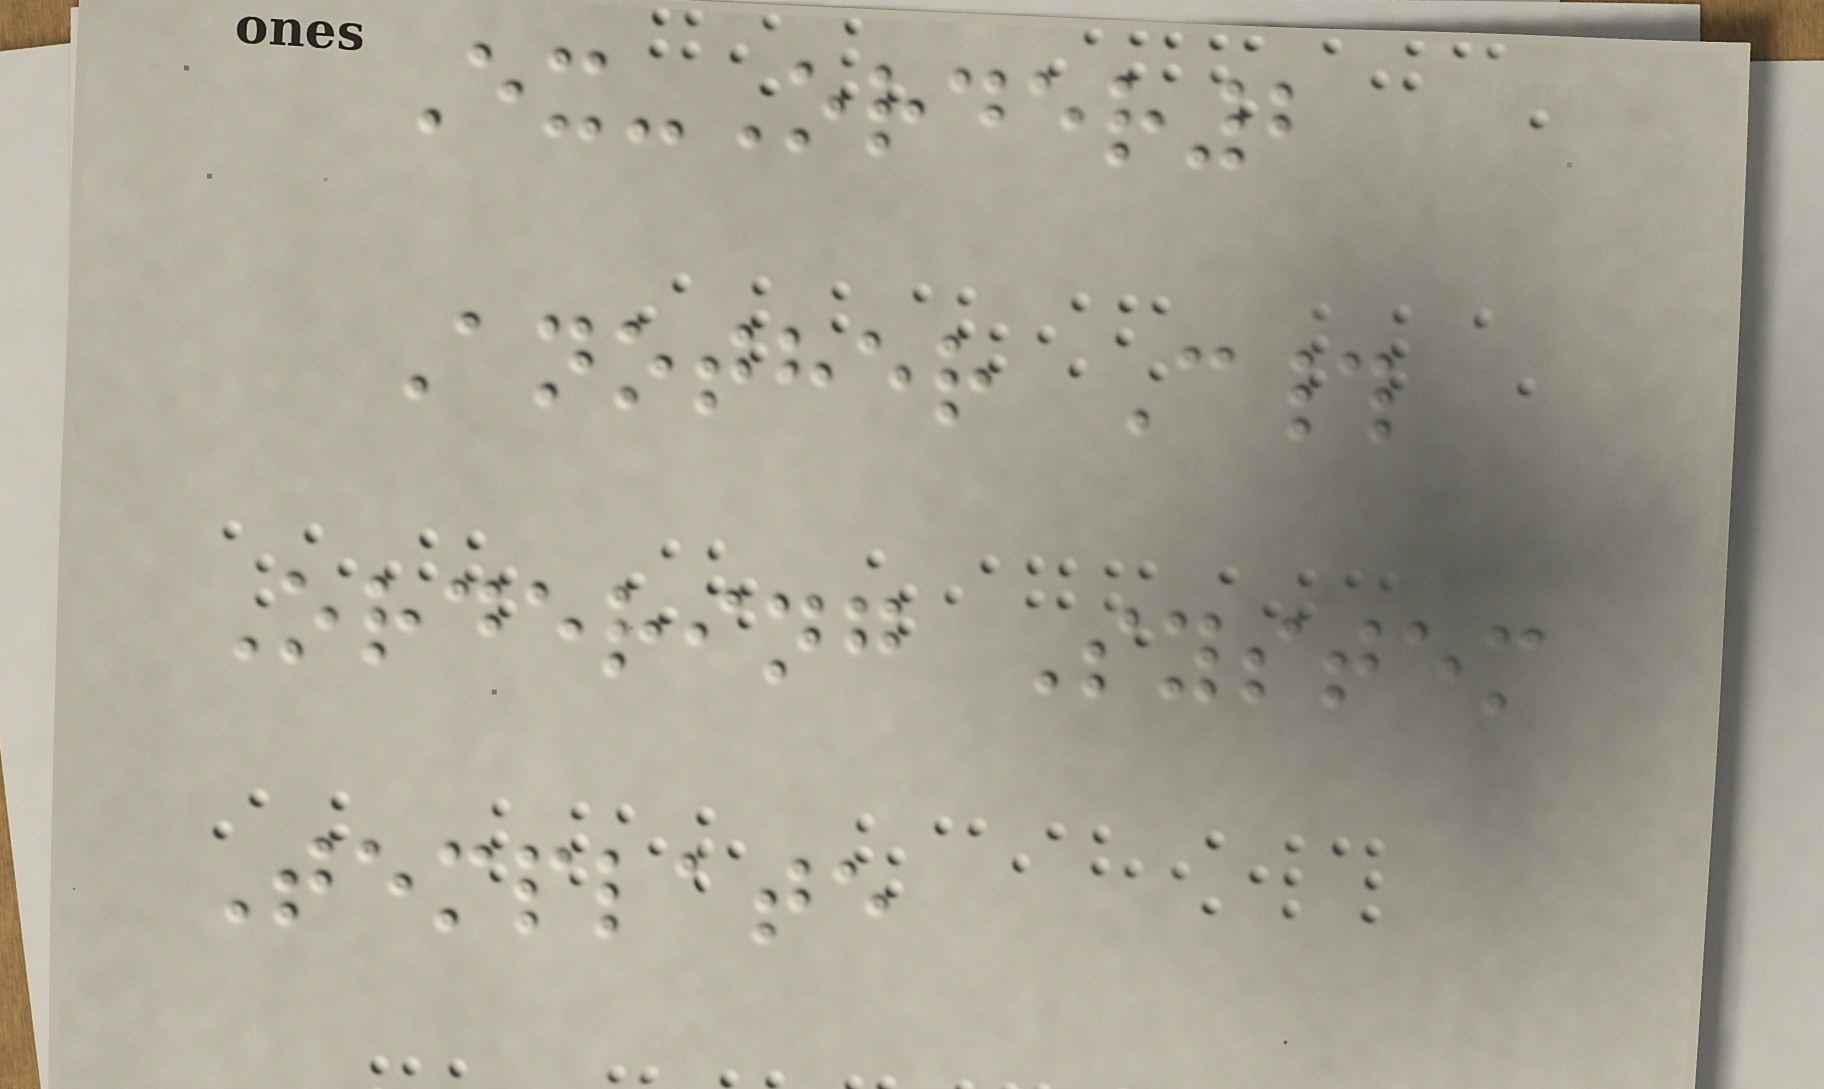Ex-Order2
Another C#
Ordering System
Template
